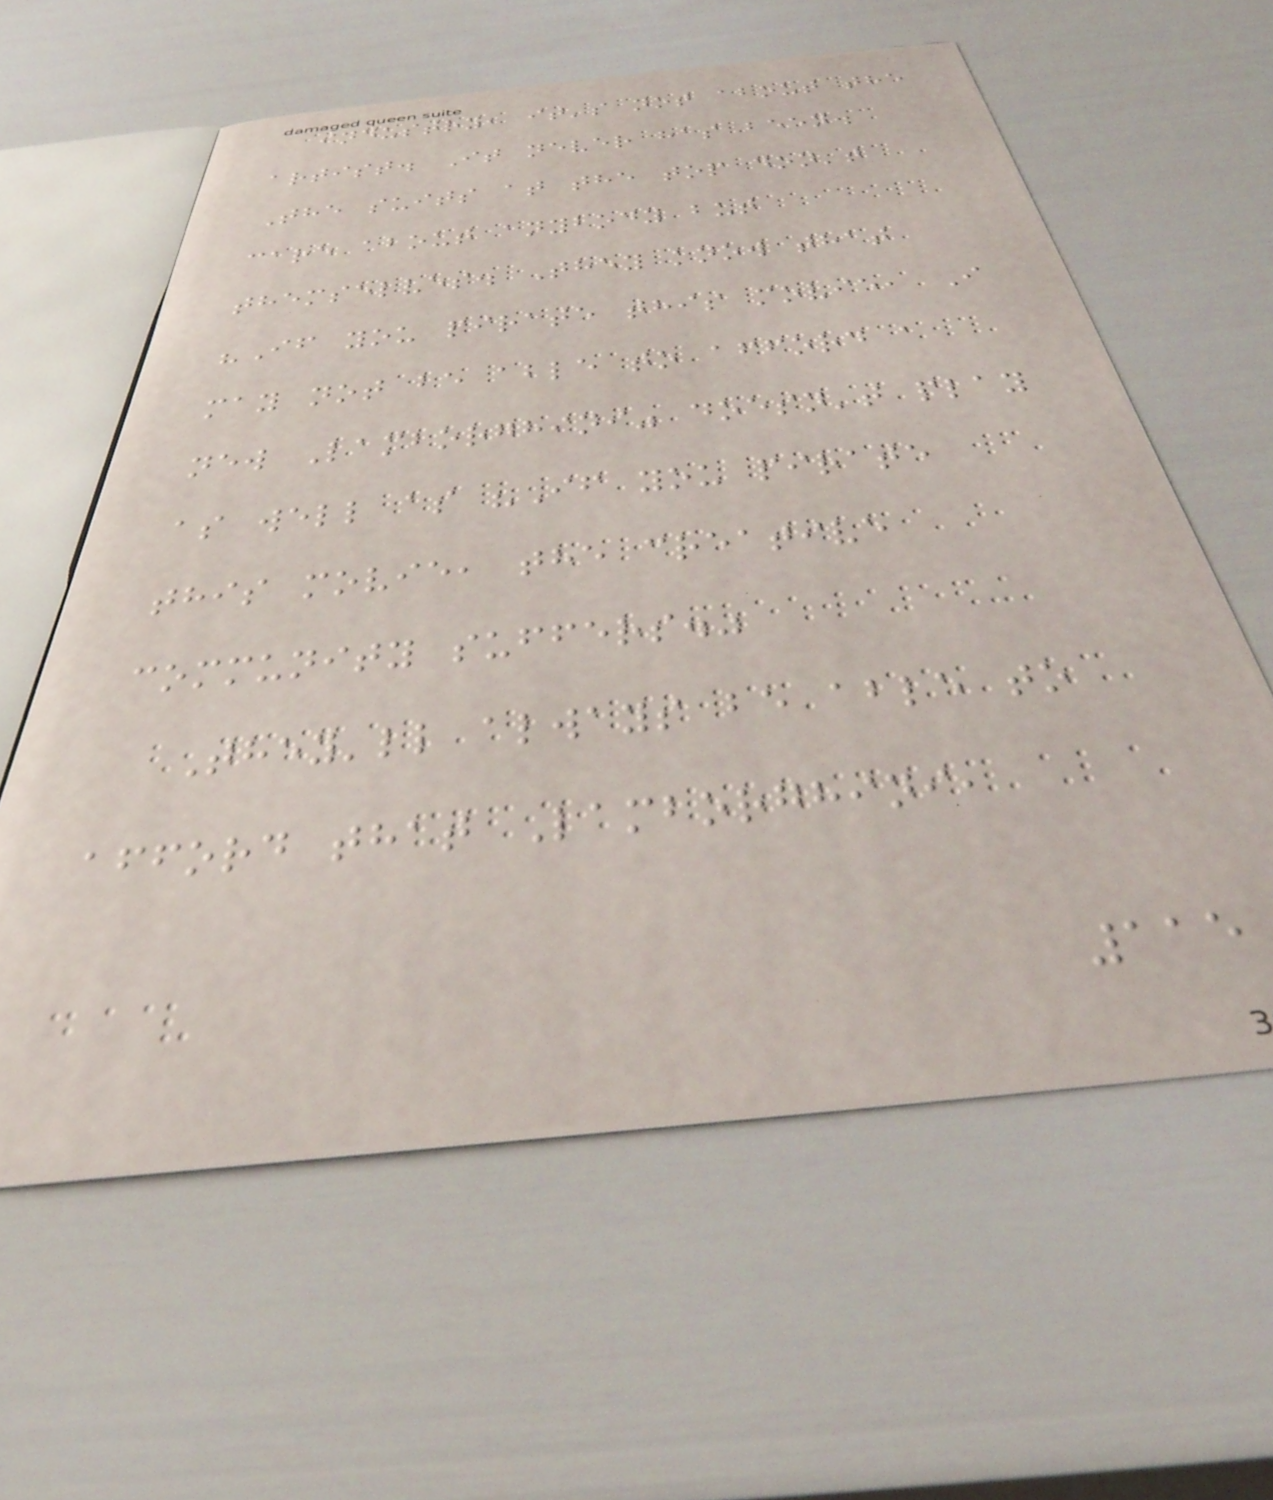industry, it's not about the
artist. It never has been.
The suits at the top don't
care about anybody but
themselves. They know that
"If you pirate this movie, I
may not be able to afford a
new Lamborghini" doesn't play
as well as "If you pirate
this movie, the creative
community suffers."
They'll always be able to
afford that Lamborghini,
115
